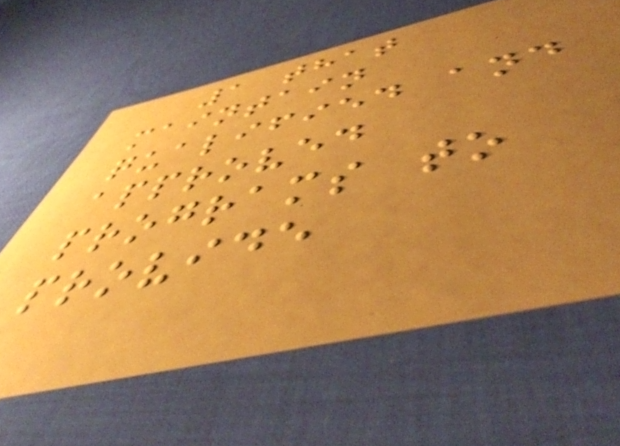1 that
maintain
qualified and
approved
programs to
provide
